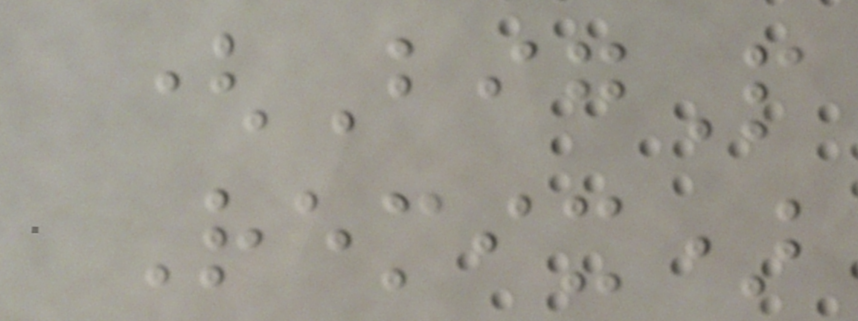(BigP
Remix)
